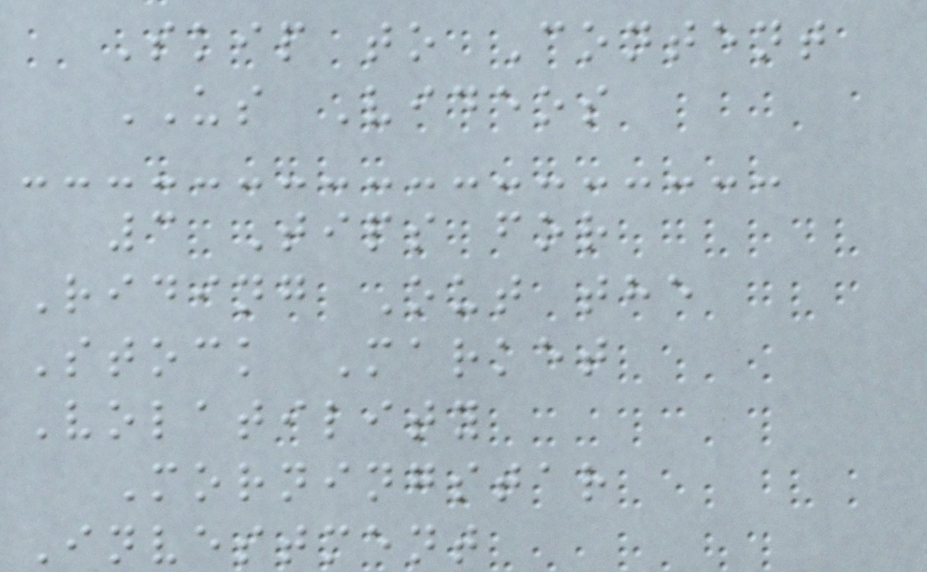Skip to Content
US Videos
3 Tips for
Riding Out the
Stock Market
Volatility
Morningstar
Investment
